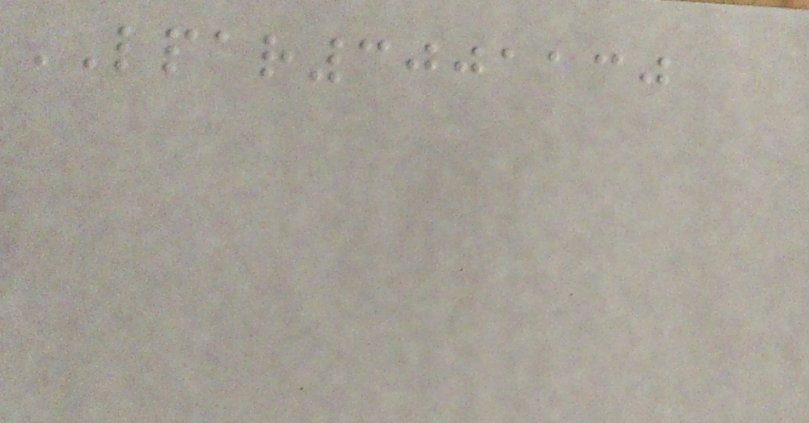LPAR3001130
